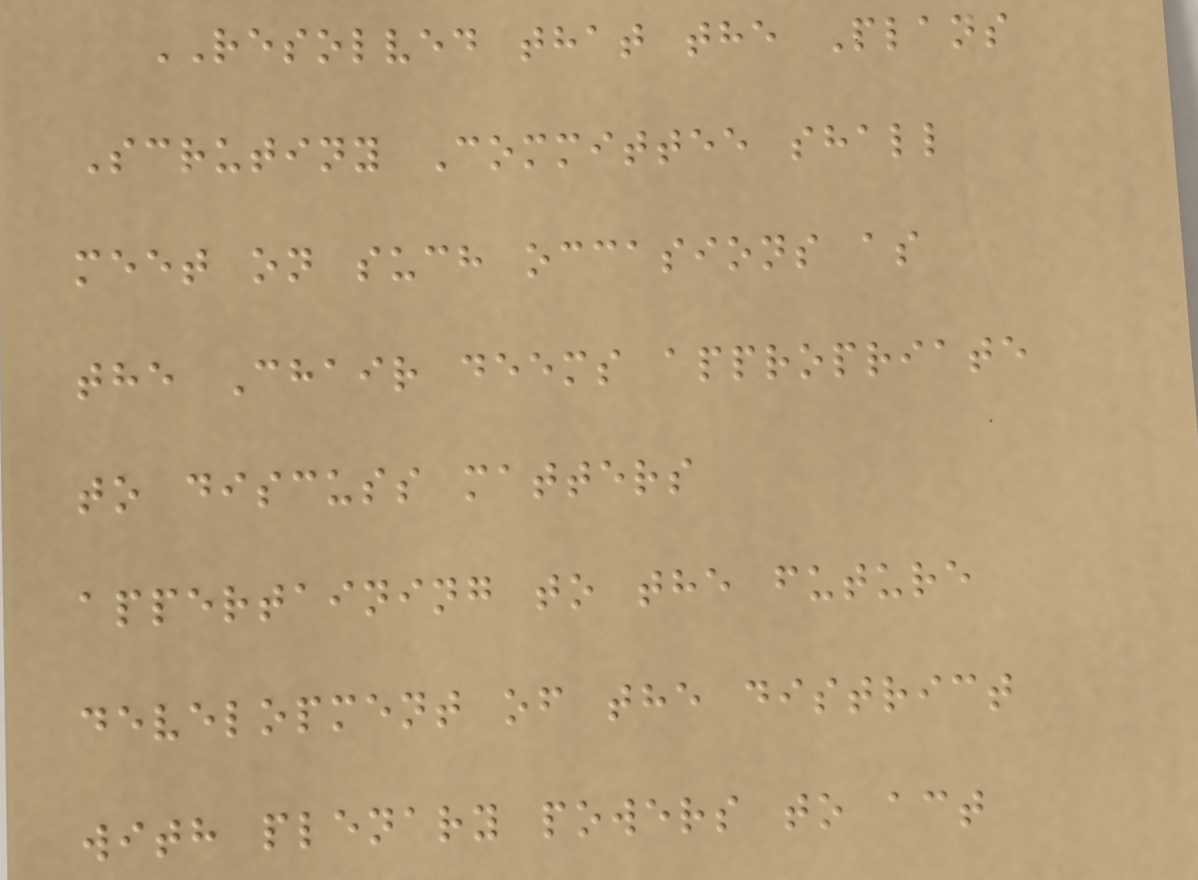RESOLVED that the Plans
Scrutiny Committee shall
meet on such occasions as
the Chair deems appropriate
to discuss matters
appertaining to the future
development of the district
with plenary powers to act
